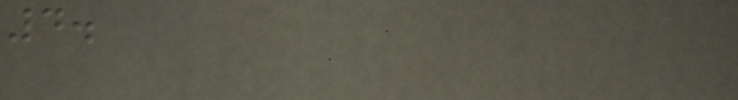4.
